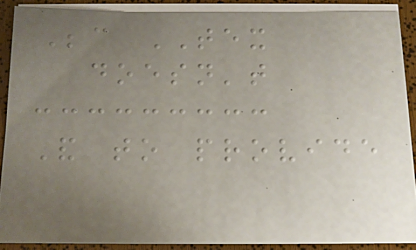Because TEX
doesn't
And to provide
